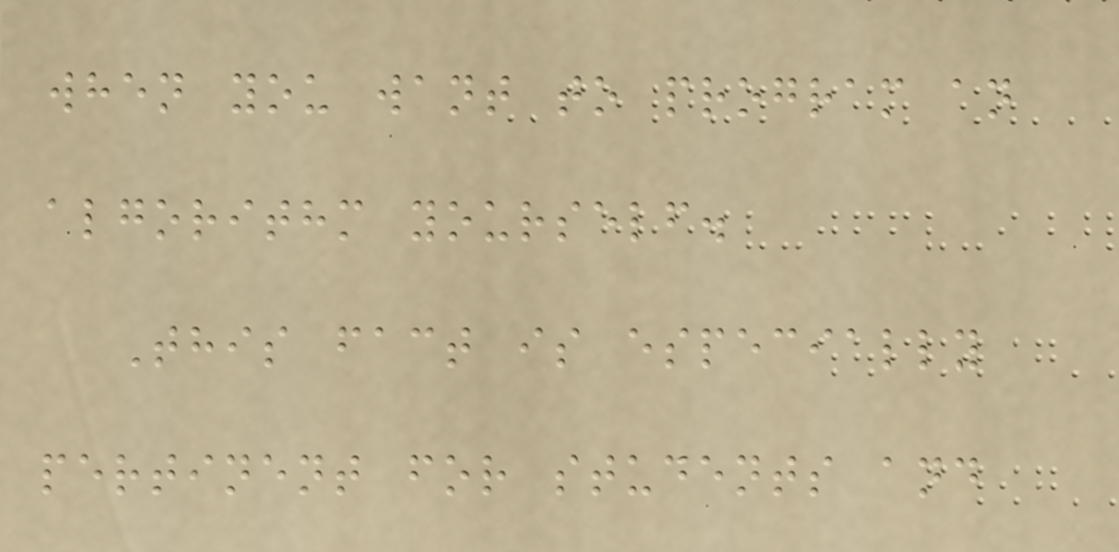when you want to program an
algorithm yourself.
This fact is especially
pertinent for students and
